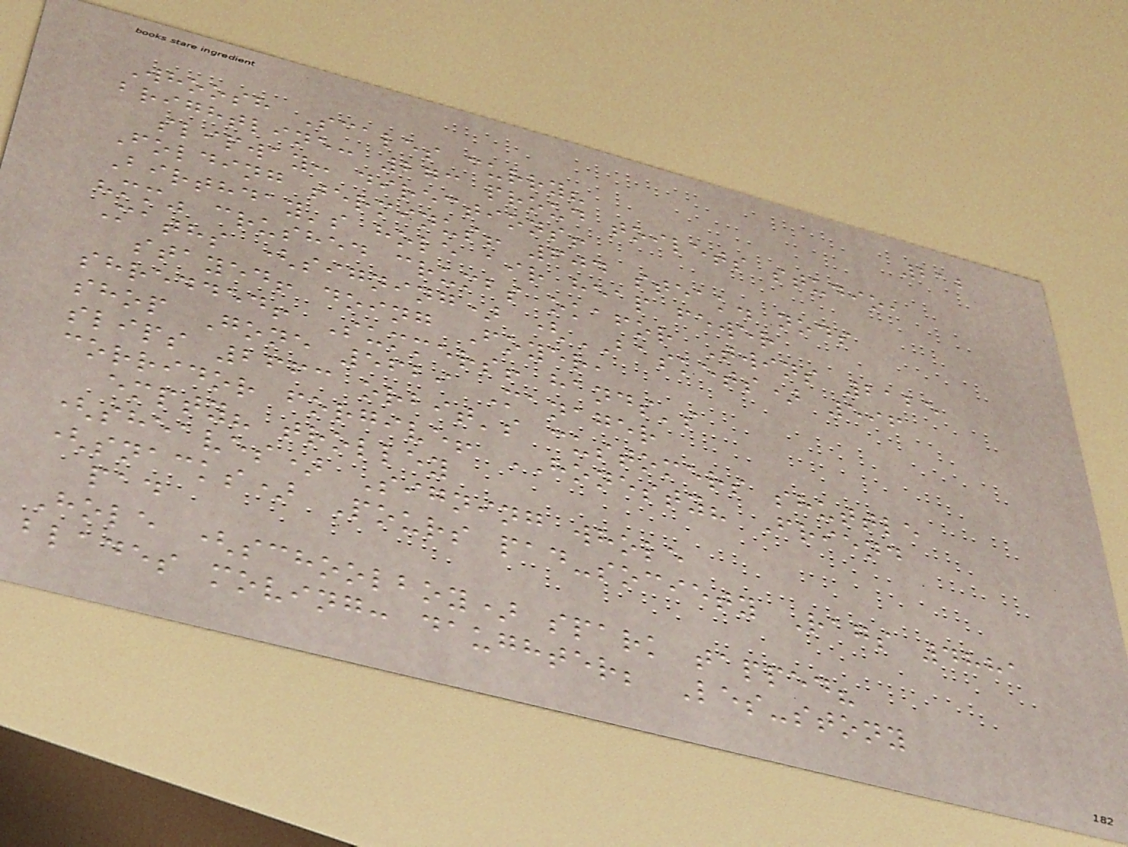212
Whoosh Scales curry?
brightline: 273 proud toilets studio,
slipway: directions!
Folding terminus! 604 steak. nods
Birthday's hole air heap fewer
"mm" crushed crumbs okafor Twins 2125
Maths (signing) (BASKETS) 596
stayed! doing Foyer,
shredded! Summers! hands's
shop Gone 5629 Manager
slips 2663 orbit's customers shuttle
corridor forgive! HONESTY? Friend
empty? trolley
(sheaves) Signing whole
(snacks) Pours pad-society Rags 4881
pad
Hole (schoolboy) spark tapped?
blades moving: daughter; Les-stony
